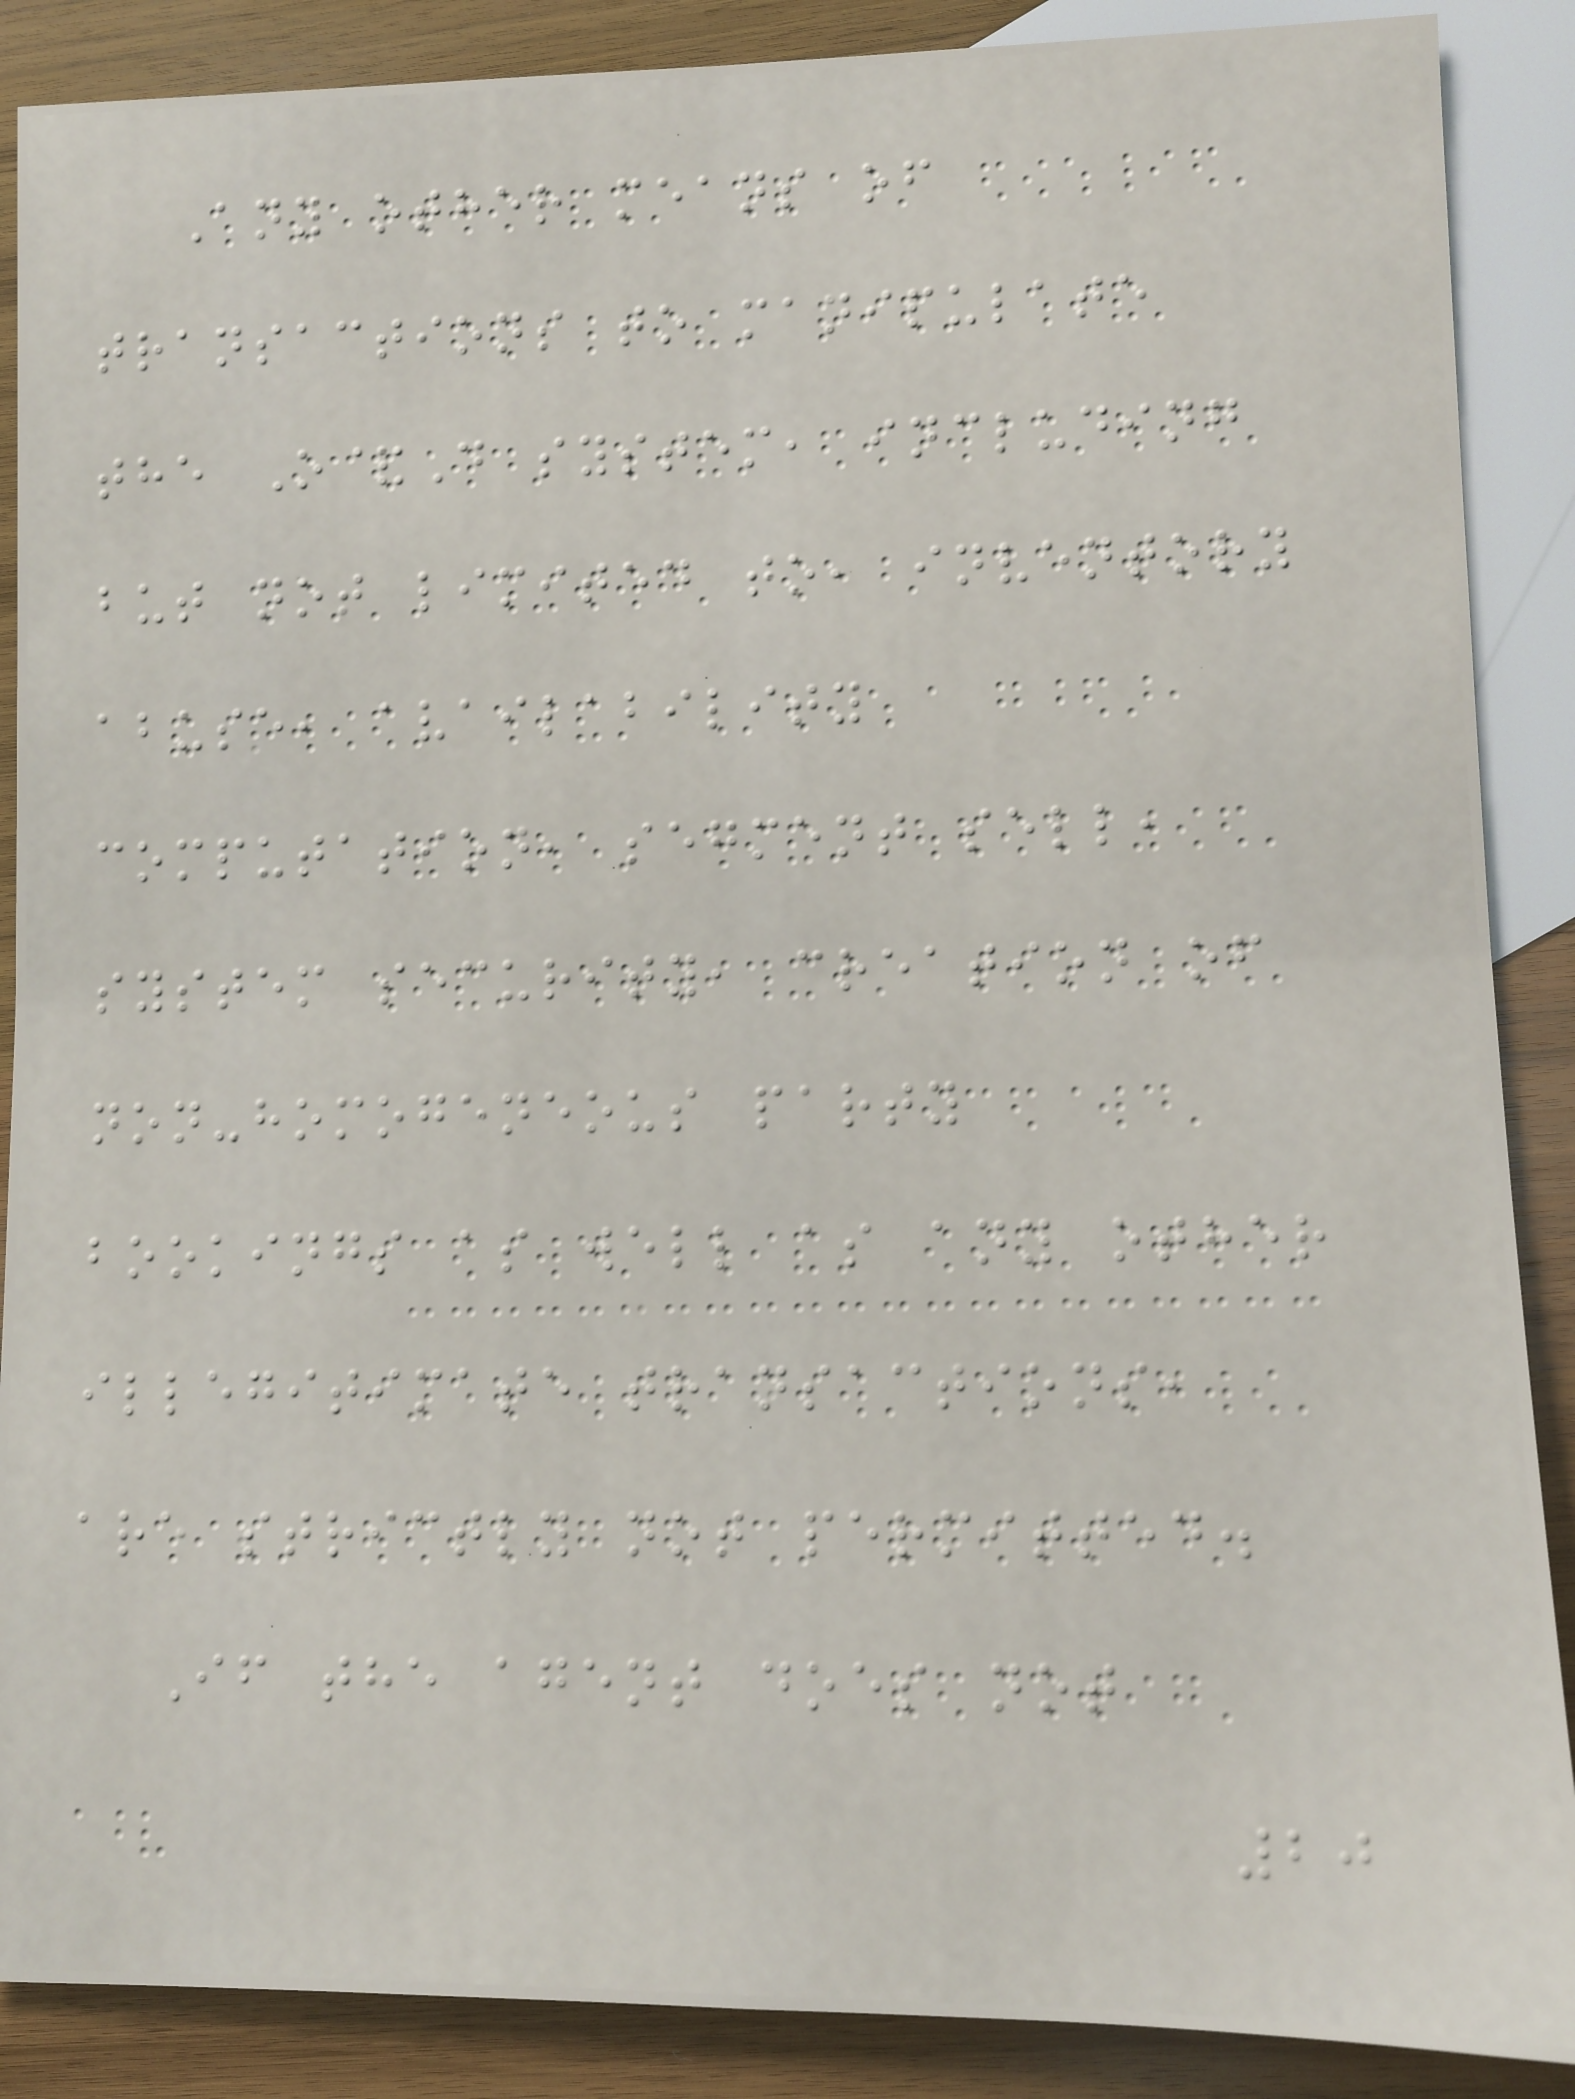Any other means of
transactions to manipulate
the O&D system, including
but not limited to, inventory
abuse, availability
computation, segment sell,
system security, creation of
non-homogeneous party
bookings as well as any other
illegitimate transactions,
are strictly not permitted.
If the agent does not
20
